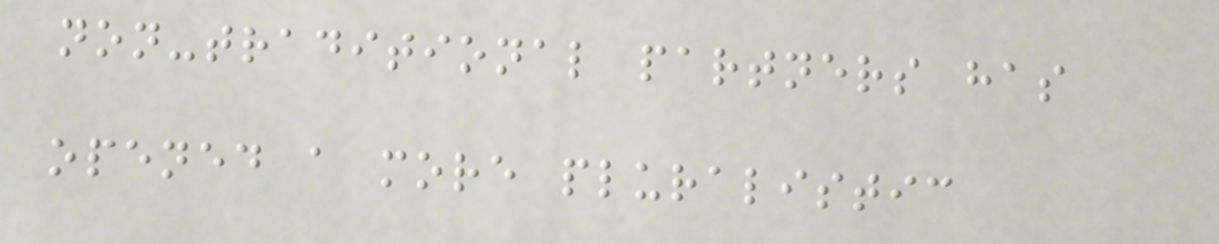non-traditional partners has
opened a more pluralistic
